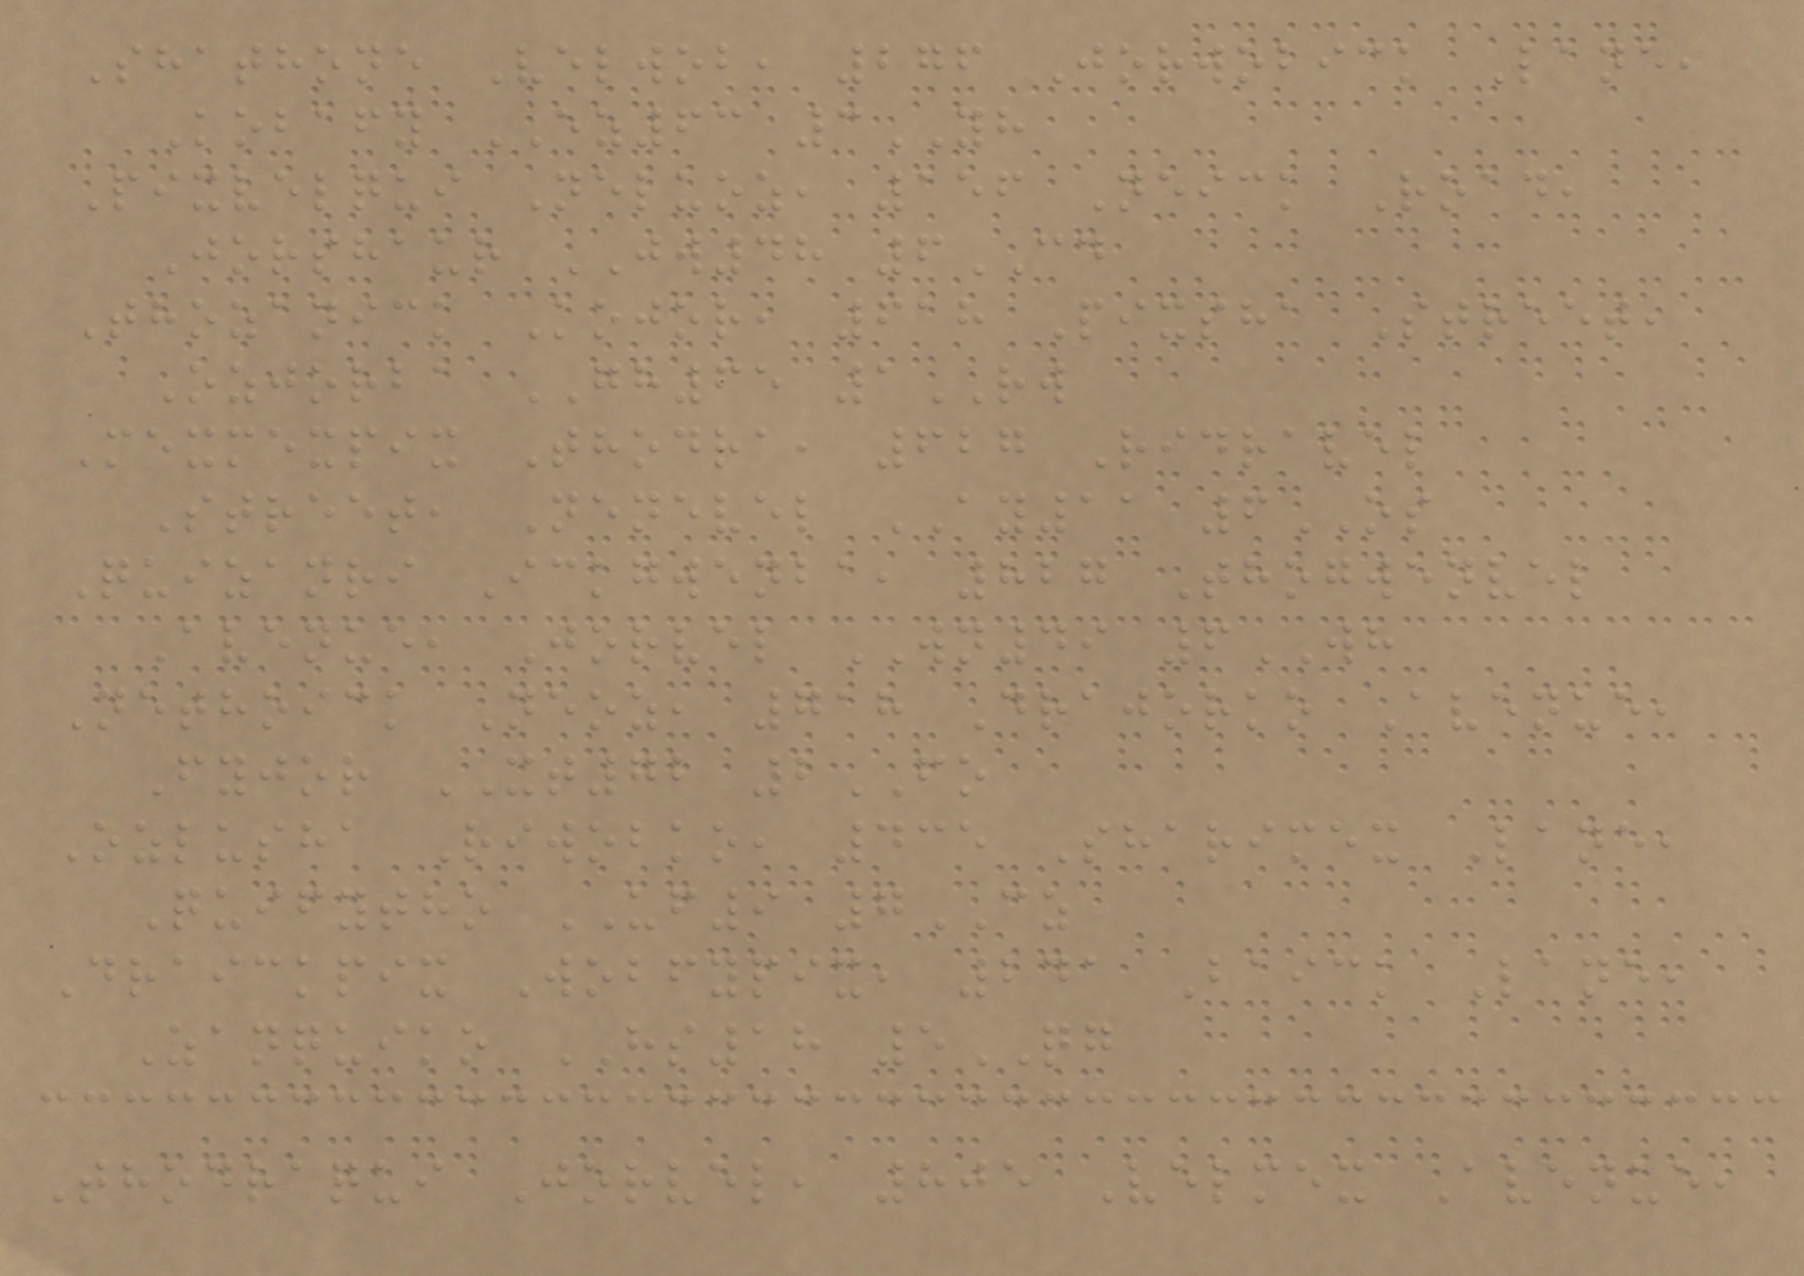Shathone Velwob, 276 Jorwobick Lane,
Kobafy EZ63 3YH
Pixvelqui Neluoz, 156 Neick Road,
Jorshaur JW48 6CD
Thozanick Kojor, 618 Pixsha Street,
Ozjorba GH65 1RW
Mexmexpix Thodra, 627 Ridravel
Street, Nenevel AY11 6OS
Quizanri Ickgwenba, 827 Thogwenvel
Avenue, Jorvel WN49 6WH
Nethoick Neoz, 718 Drajorko Avenue,
Fyjor XT72 2FO
Ozlusha Riwobko, 435 Sharimex Lane,
Quifytho UF9 7CZ
Draickpix Wobfypix, 241 Baick Lane,
Zanquiko HS18 5QG
Thodraqui Jorvel, 805 Velmex Avenue,
